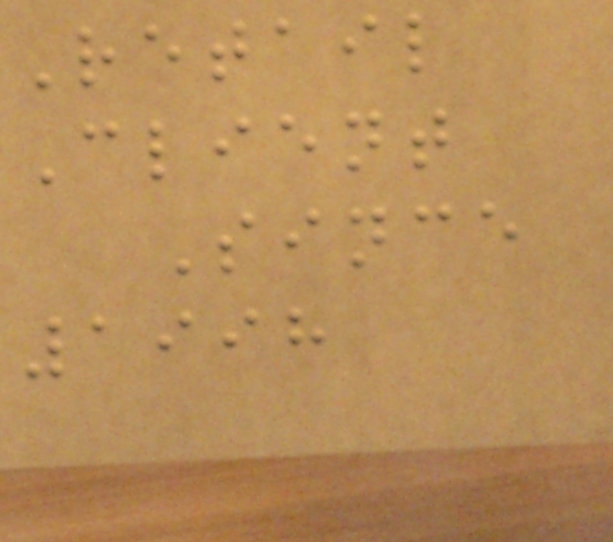Retail
Client
Since
1998
